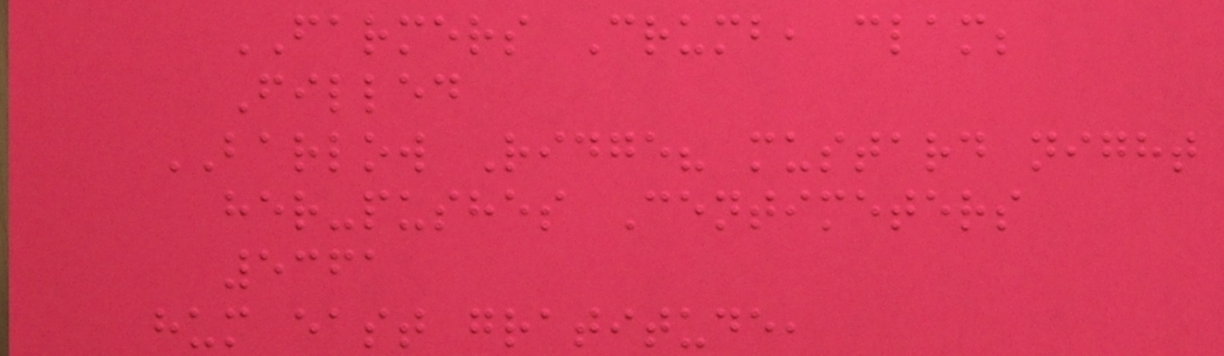FARMERS Crumb, clam;
Filled
BARLOW Ridge? mustard night
her-pushes Centimeters
5361
hum east gratitude,
